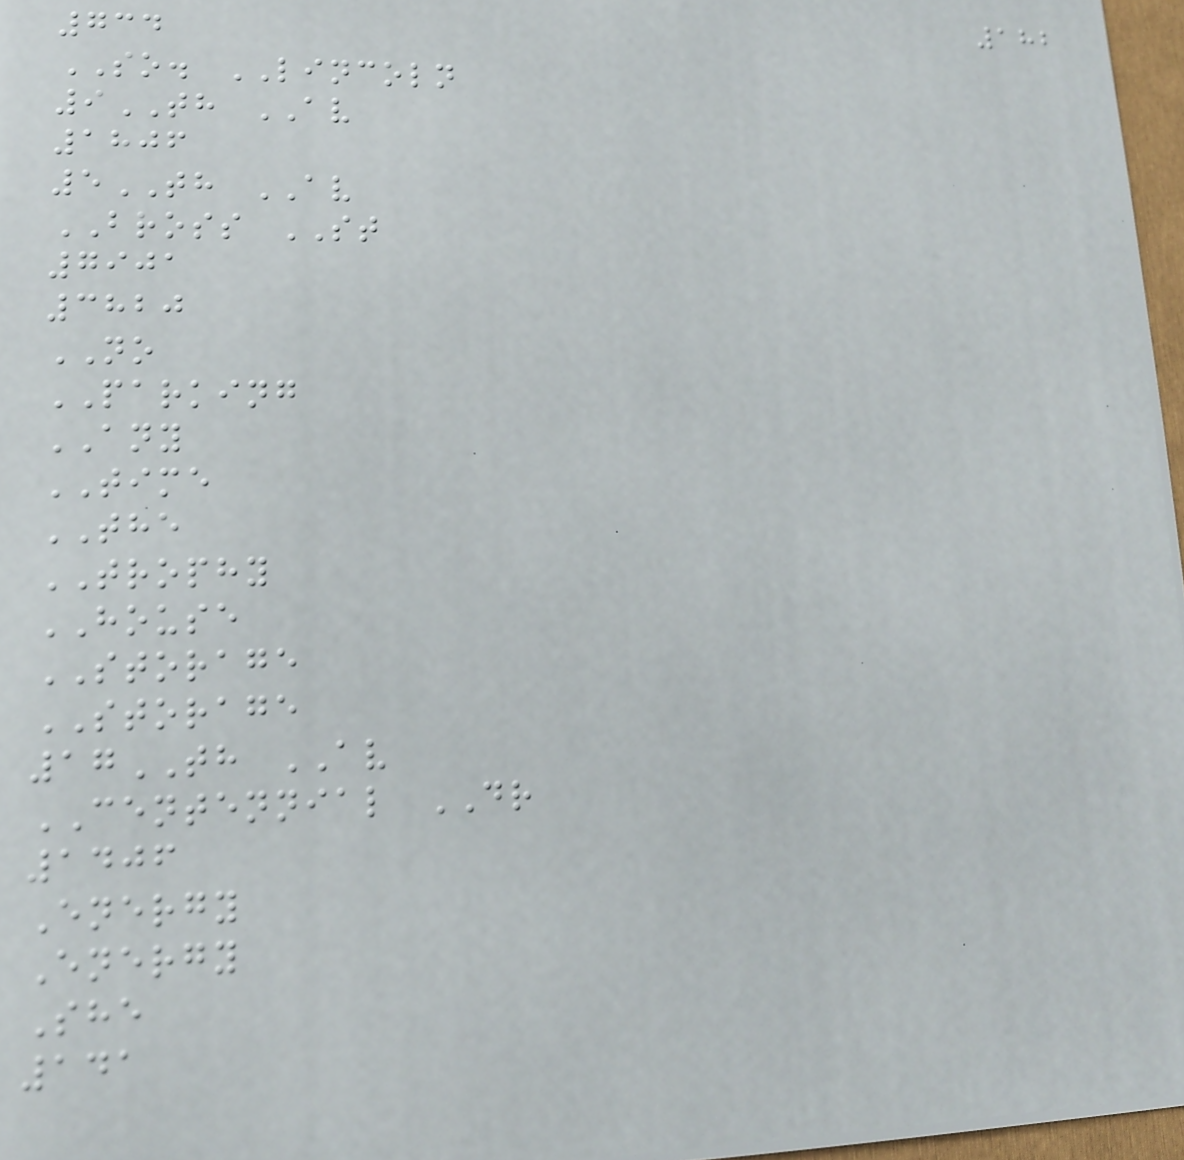182
734
SO. LINCOLN
9TH AV
1806
5TH AV
BROSS ST
7901
3820
NO
PARKING
ANY
TIME
THE
TROPHY
HOUSE
STORAGE
STORAGE
17TH AV
CENTENNIAL DR
1406
Energy
Energy
She
141
